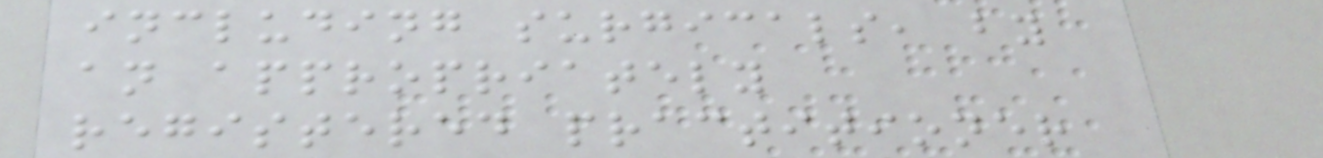including surgicals, by
an appropriately
registered practitioner
